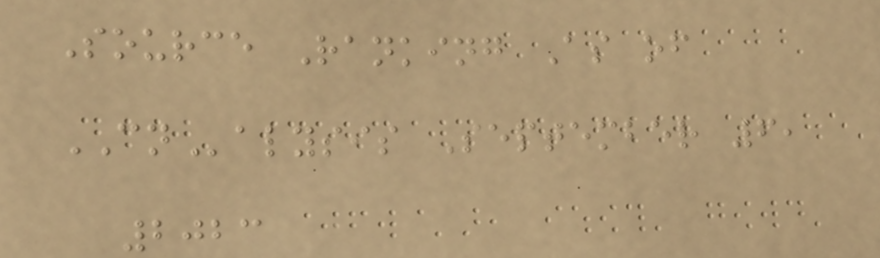Source Ranking As of
CNalysis September 6,
2023
